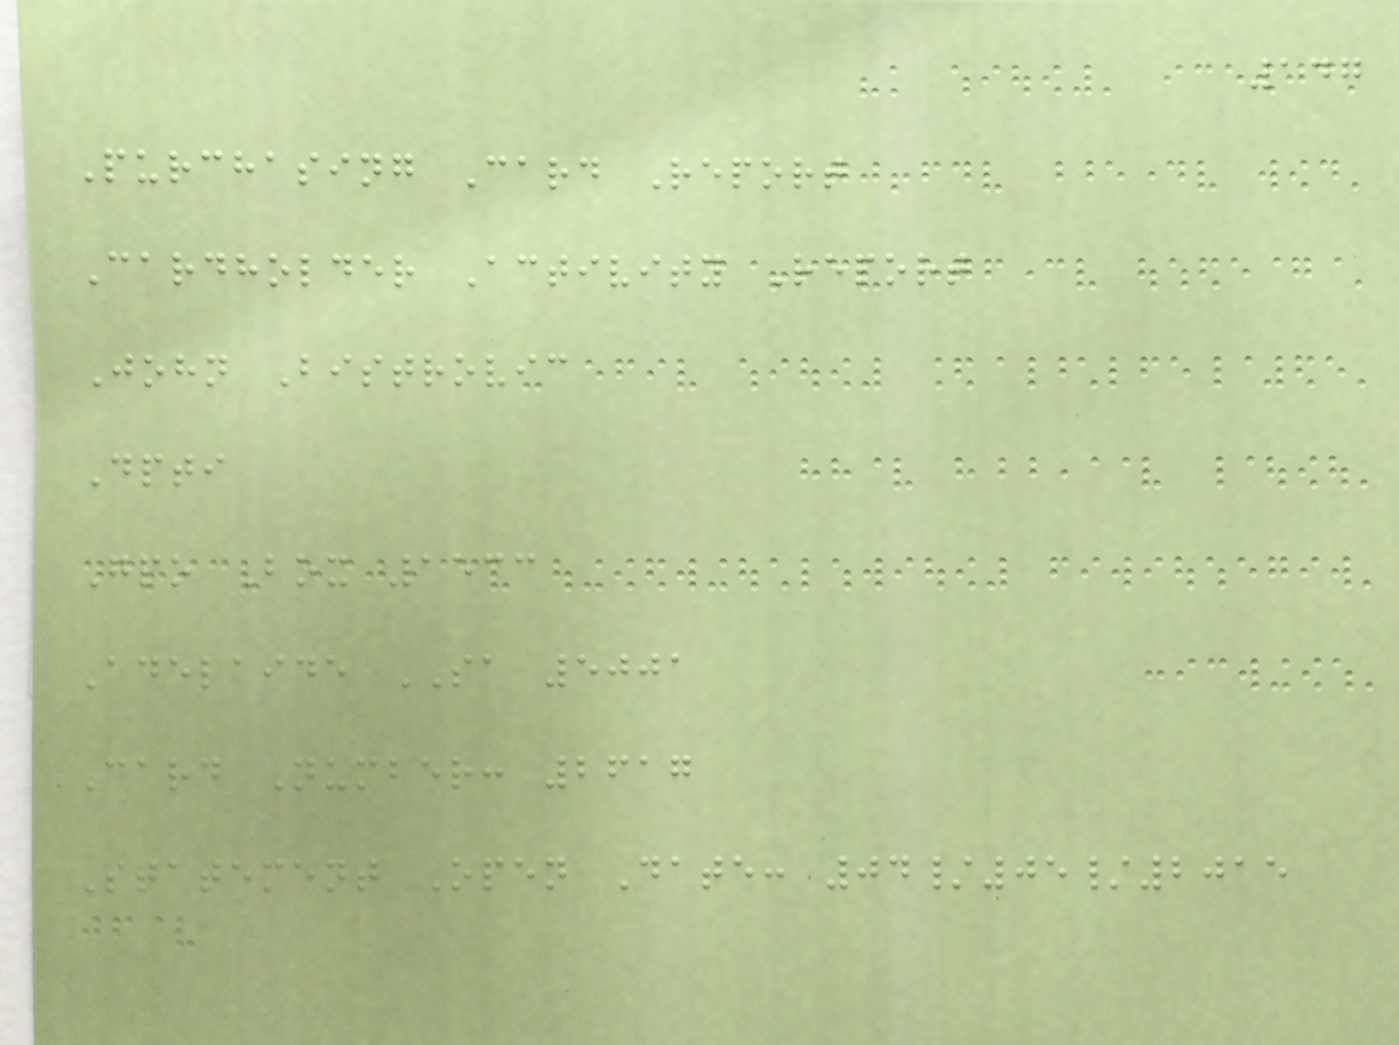147
Purchasing Card Report
Cardholder Activity Report
John Bistrovic
Dpti
Gpo Box 1533
Adelaide SA 5001
Card Number: 2617
Statement Open Date: 04/05/2015
